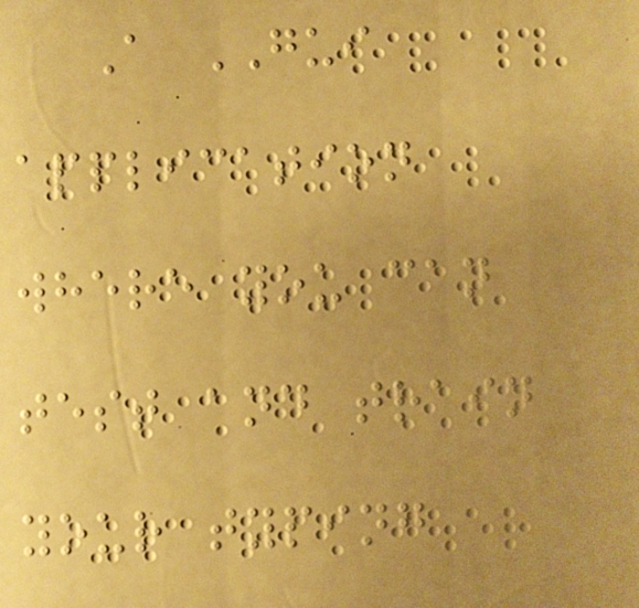A GUI
application
where you can
test and train
your typing
